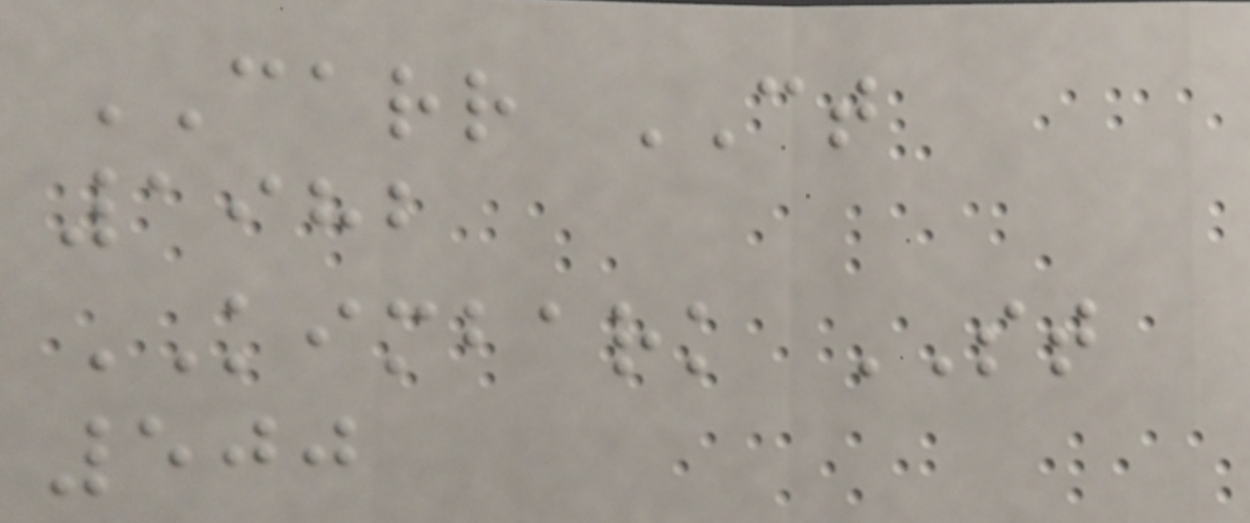CARR CT
1982
KIMBARK ST
500
